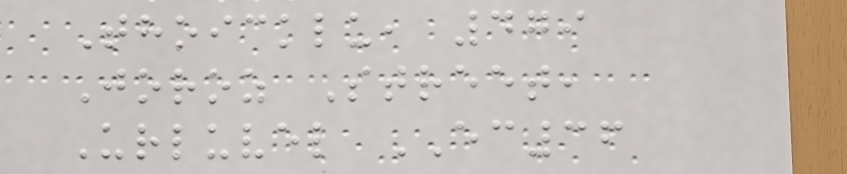Thoicklu, 479
Joroz Street,
Urluvel EC36
